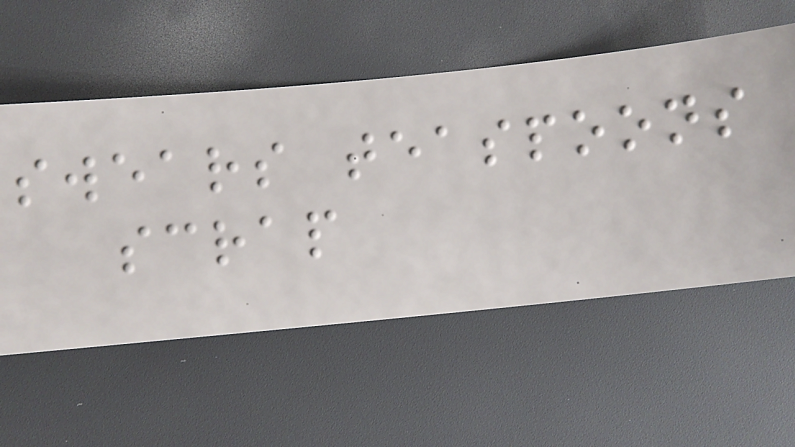swears teaspoons
scrap
